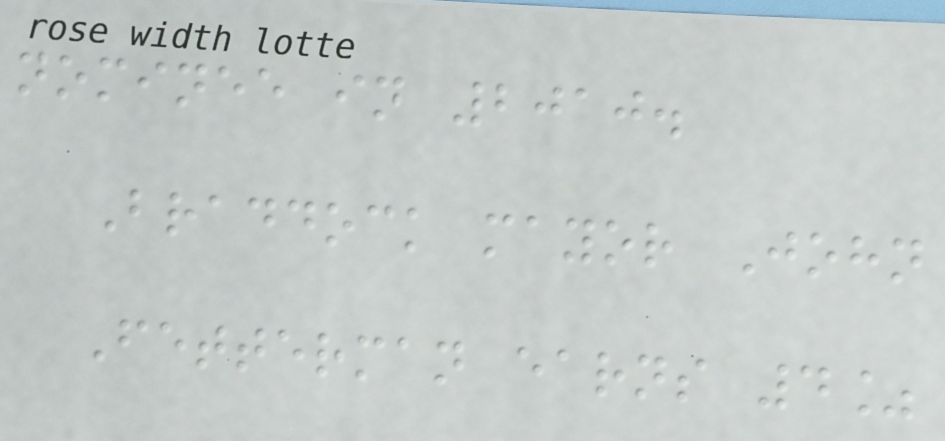nominee in 2010.
Braddock mayor John
Fetterman earns 4%
